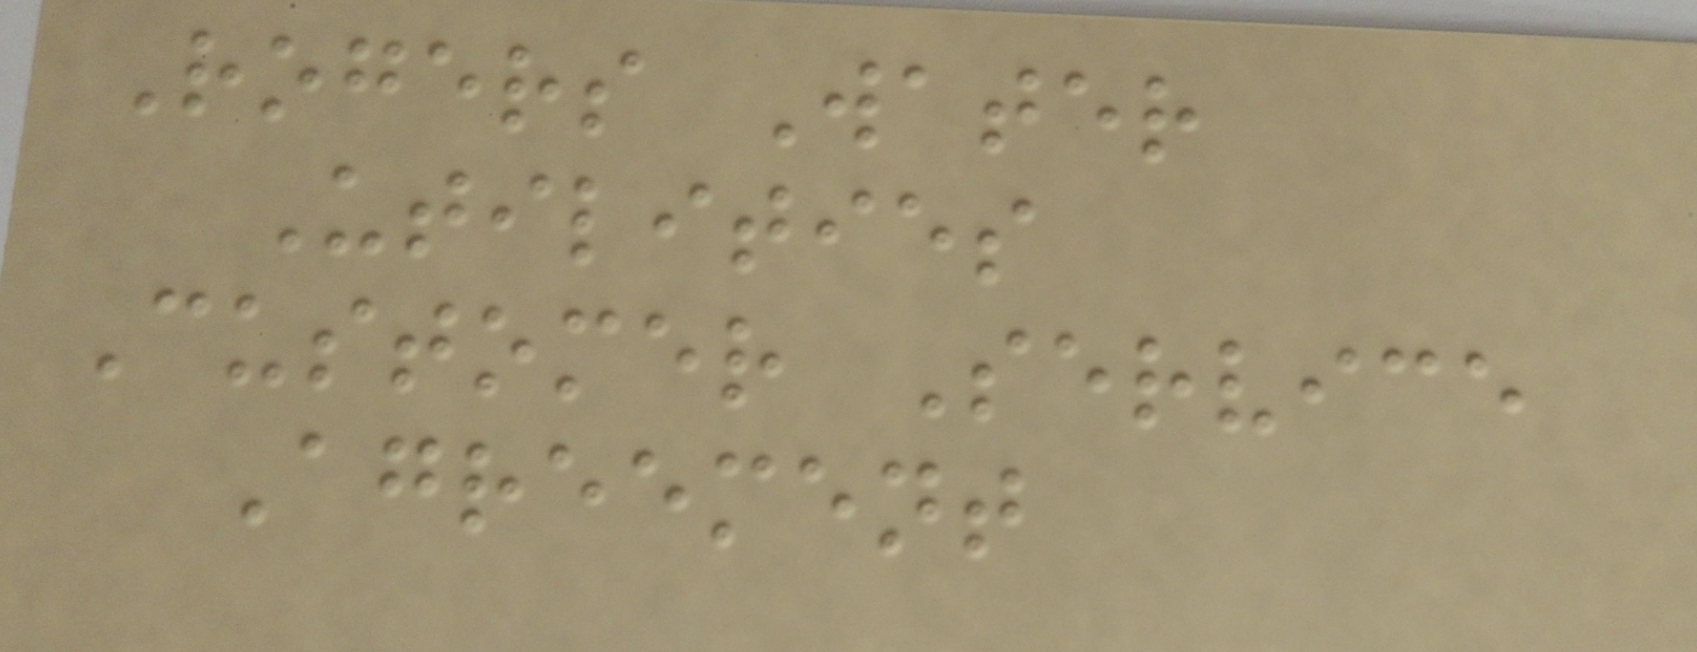Rogers Water
Utilities
Customer Service
Agreement
